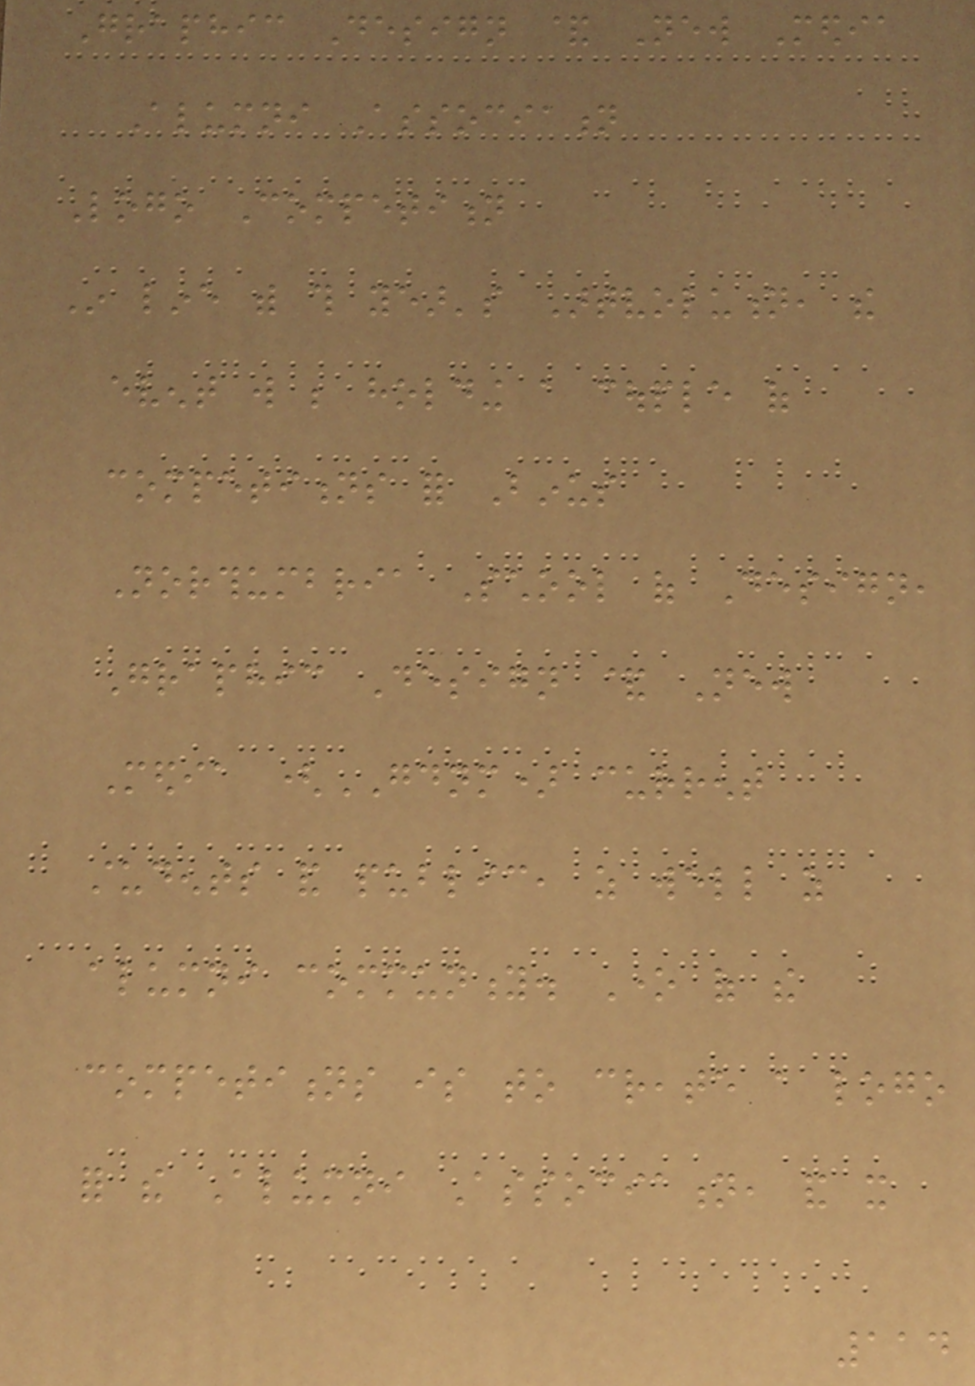Graphic Design & New Media
Alumni Association
Logo Competition
In line with this year's Artvolution, the
event will be holding a couple of
competitions for Binus
Northumbria School of Design,
Graphic Design & New
Media (GDNM) current
students and public, as well as
alumni community. One of the
competitions is to create a logo
for the Alumni Association, and it
114
